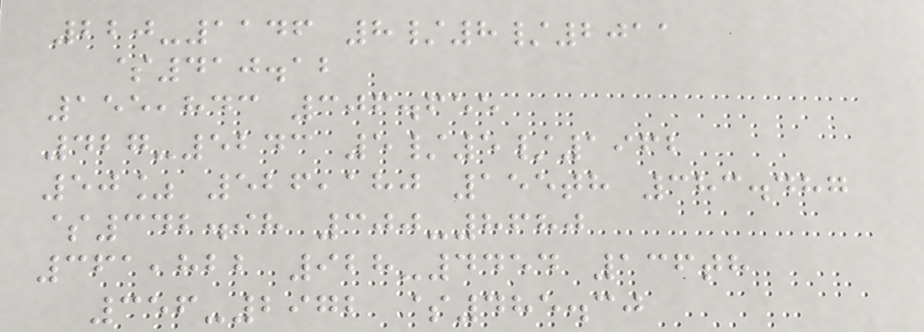220-1146 8/8/2011
$410.12
155,843 306.655
427-5243 5/5/1962
50% 526,180 155th 383.487
$342.98 300-8680
361,822 928-4454 136th
356-2972 $485.30
